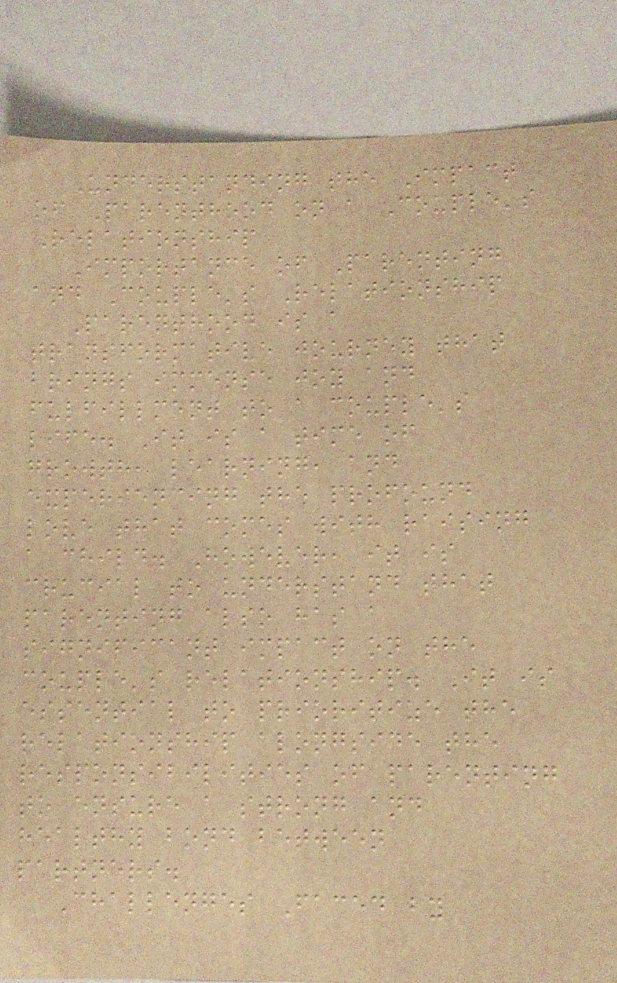Understanding the Impact
of Parenthood on a Couple's
Relationship
Importance of Parenting
and Couple's Relationship
Parenthood is a
transformative journey that
brings immense joy and
fulfillment to a couple's
life. It is a time of
growth, learning, and
experiencing the profound
love that comes with raising
a child. However, it is
crucial to understand that
parenting also has a
significant impact on the
couple's relationship. It is
essential to prioritize the
relationship alongside the
responsibilities of parenting
to ensure a strong and
healthy bond between
partners.
Challenges Faced by
